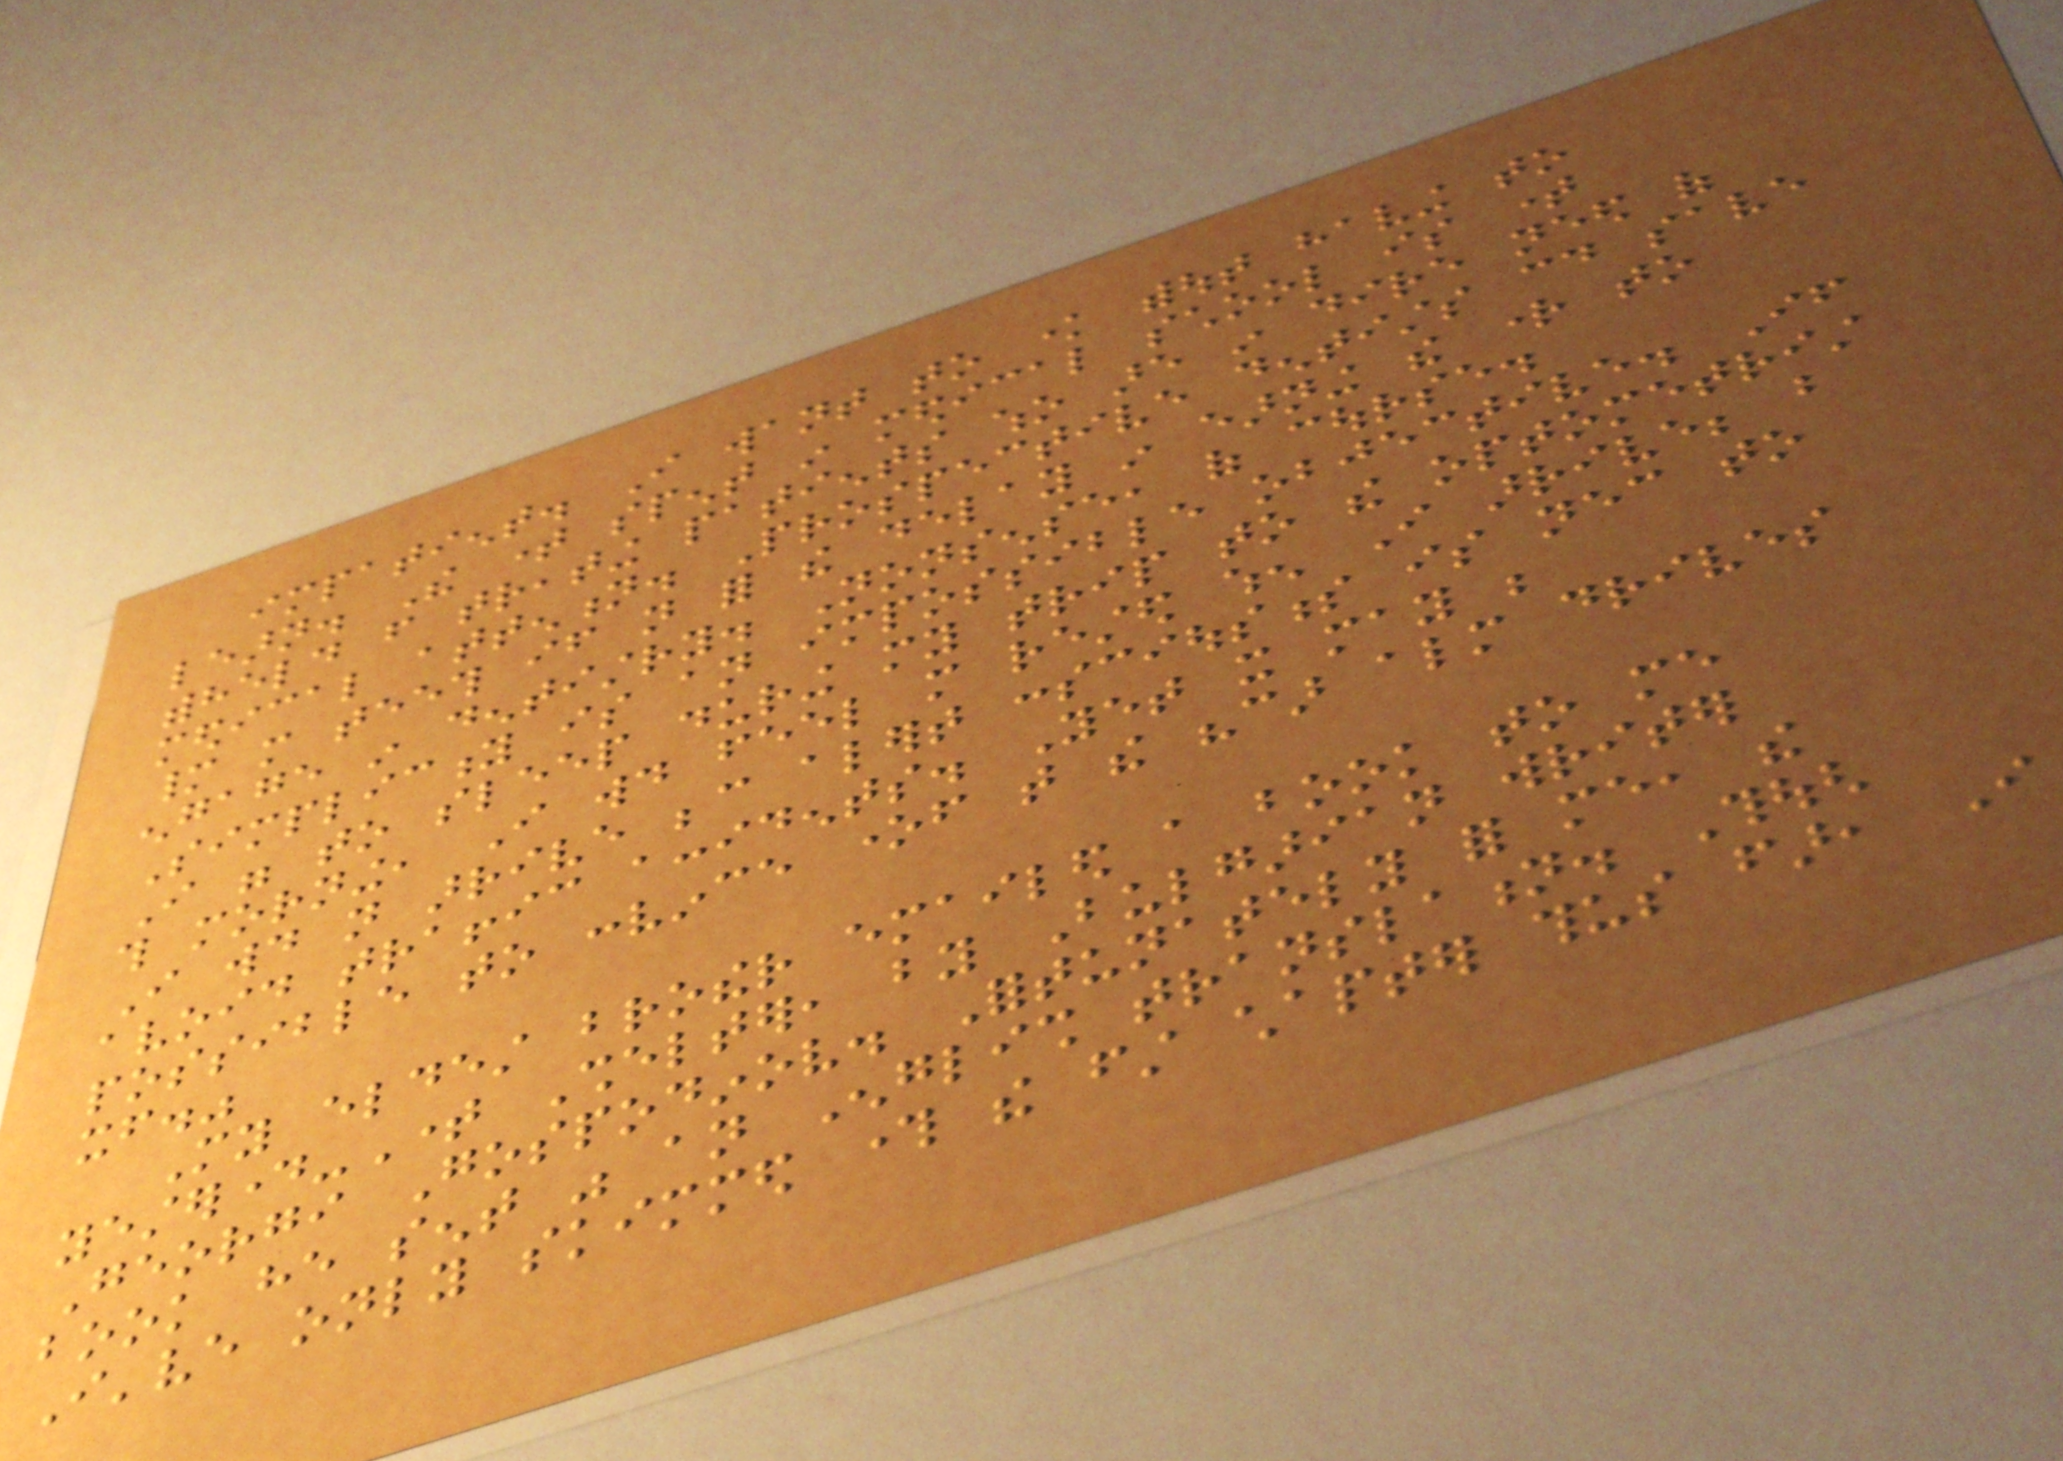impatient. I want to know without having to
learn. The time spent in medical school is time
withheld from treating patients who are in dire need of
medical attention. Prospective dentists could save
many more teeth if not for the delay in earning the right to
engage in dentistry. Nonsense, of course.
Simplicity is an impossible objective. If
I were to sleep during my trip to the optometrist
this morning, I would feel more rested when I arrive; but
I would not arrive because alert consciousness is necessary to
avoid traffic accidents. Yet it may be
possible to convince oneself that the "car almost drives
itself."
My eldest brother emailed a book to me
yesterday-Time Shelter, by Bulgarian writer
Georgi Gospodinov. Fortunately for me, the
book he sent was an English translation. Though
I've only skimmed through the first chapter thus far, I
